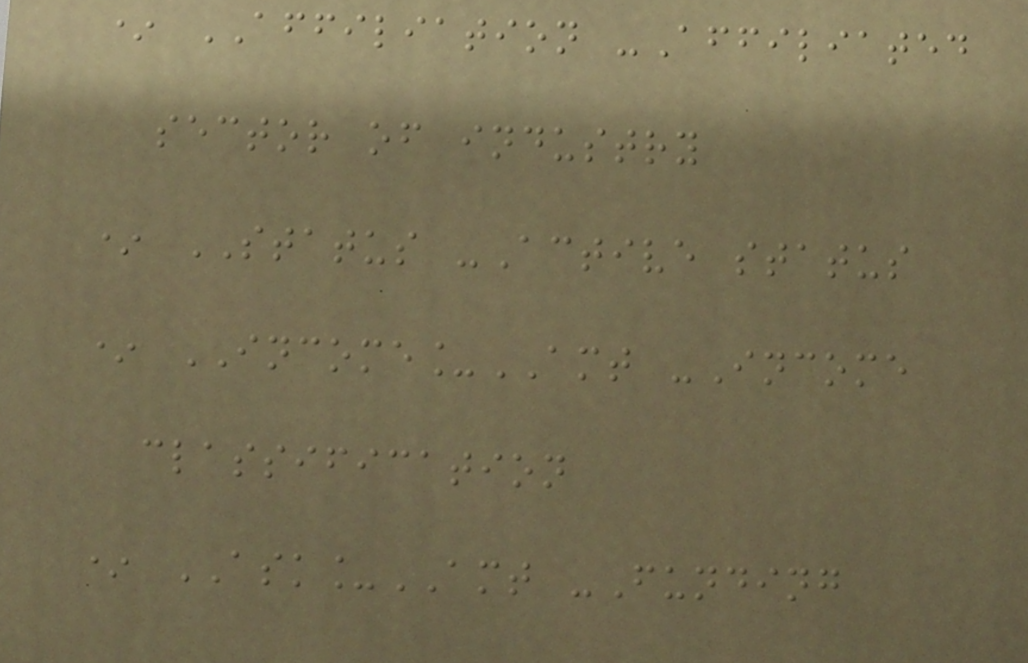* AFFILIATION -Affiliated
sector of industry
* STATUS -Active status
* INCOME_AMT -Income
classification
* ASK_AMT -Funding
